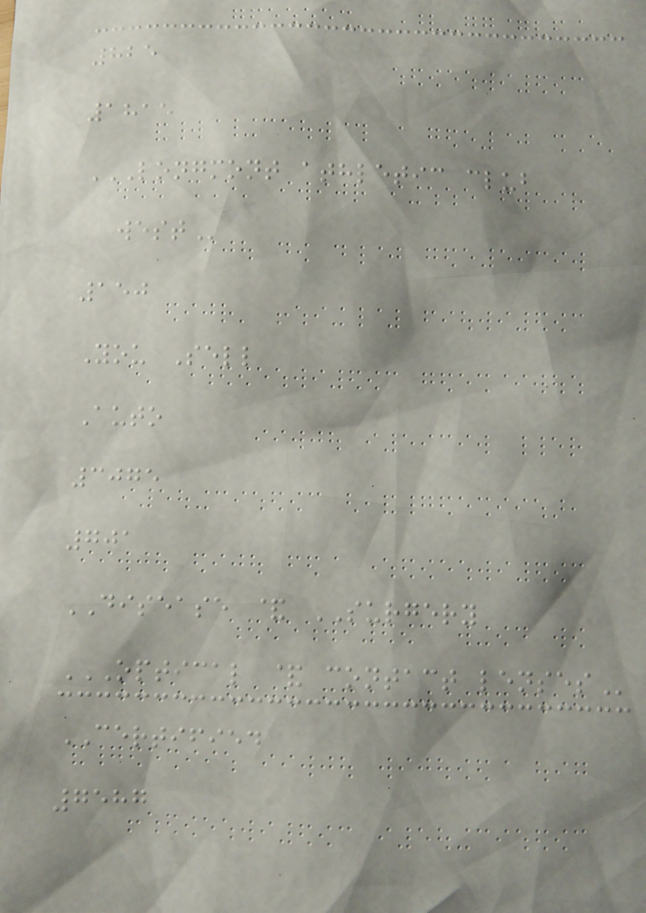825
1815
LONGMONT ATHLETIC CLUB
WEST
150
You Sell
Auto
3075
701
DISEASE & SURGERY
OPTICAL & CONTACT LENSES
CERTIFIED
7587
